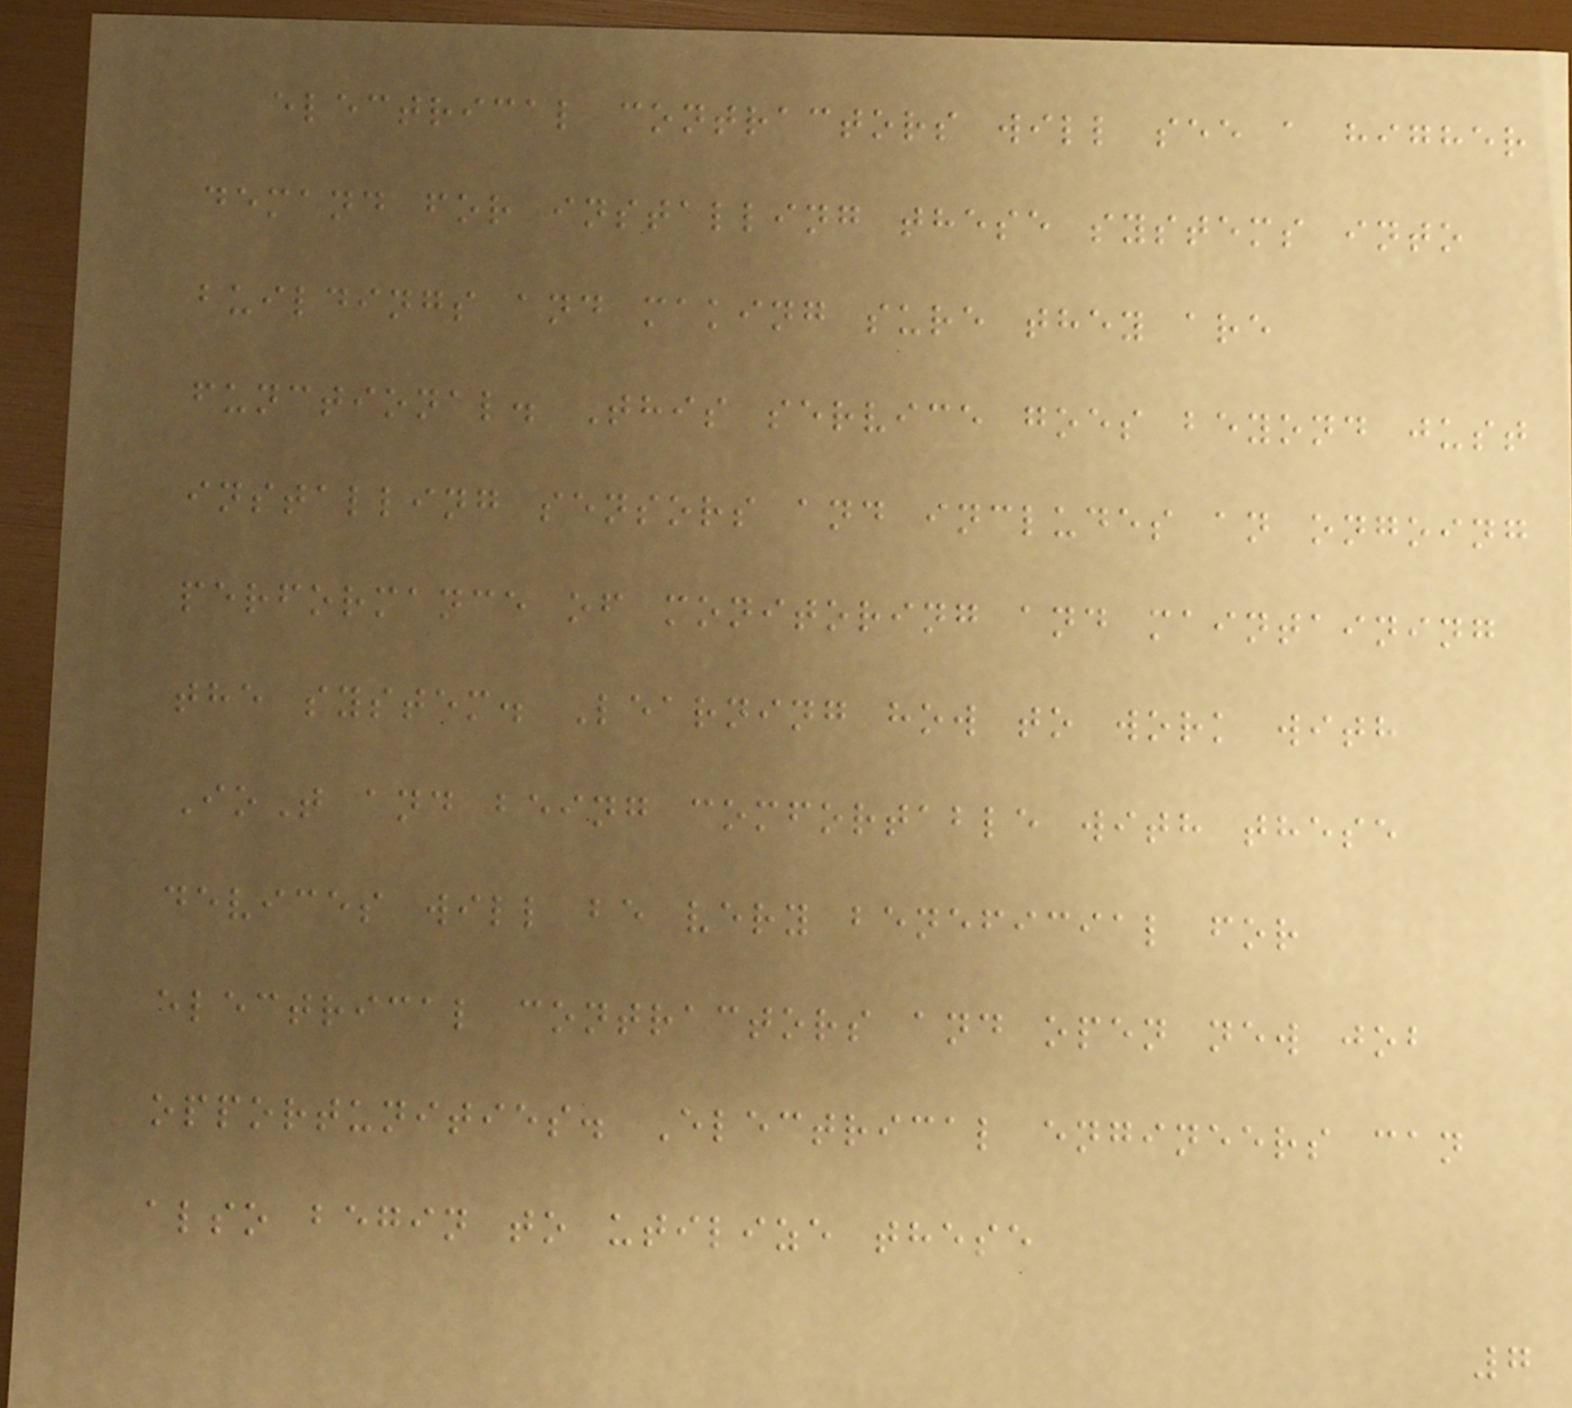electrical contractors will see a higher
demand for installing these systems into
buildings and making sure they are
functional. This service goes beyond just
installing sensors and includes an ongoing
performance of monitoring and maintaining
the system. Learning how to work with
IoT and being comfortable with these
devices will be very beneficial for
electrical contractors and open new job
opportunities. Electrical engineers can
also begin to utilize these
7
